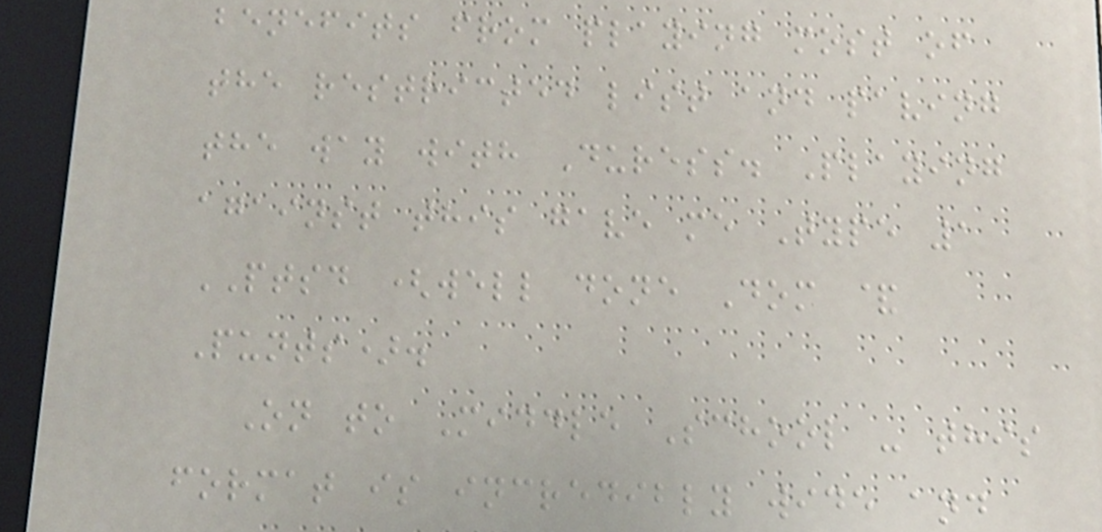benefits from playing most of
the restricted list and paving
the way with Duress. Playing
against this gave me Type 1
PTSD (well done Dom &
Punts).
On to Middle School - this
format is incredibly wide and
